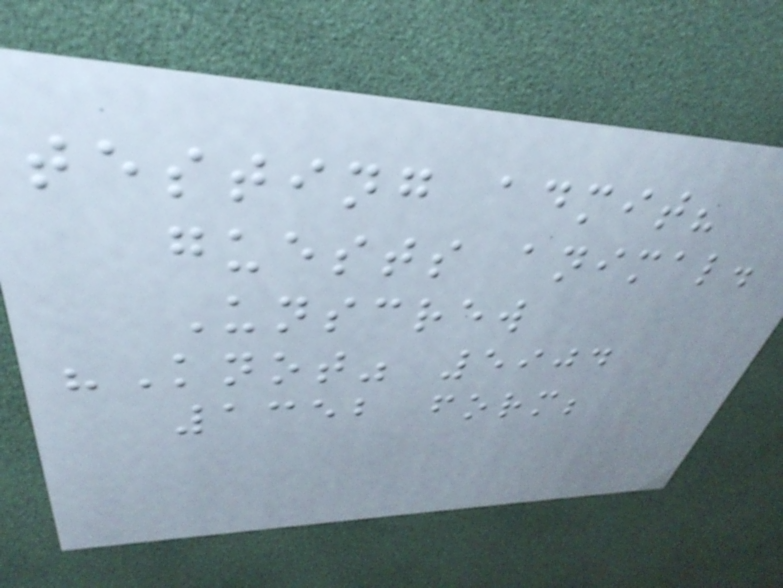testing admit?
guests animal.
Unscrew
"Knot" 5904
1352 form;
